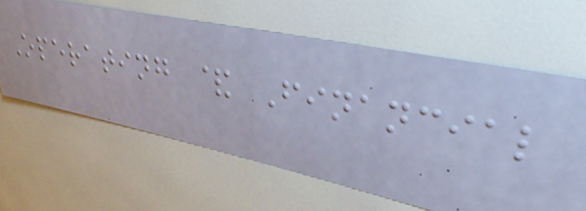Operating & Financial
